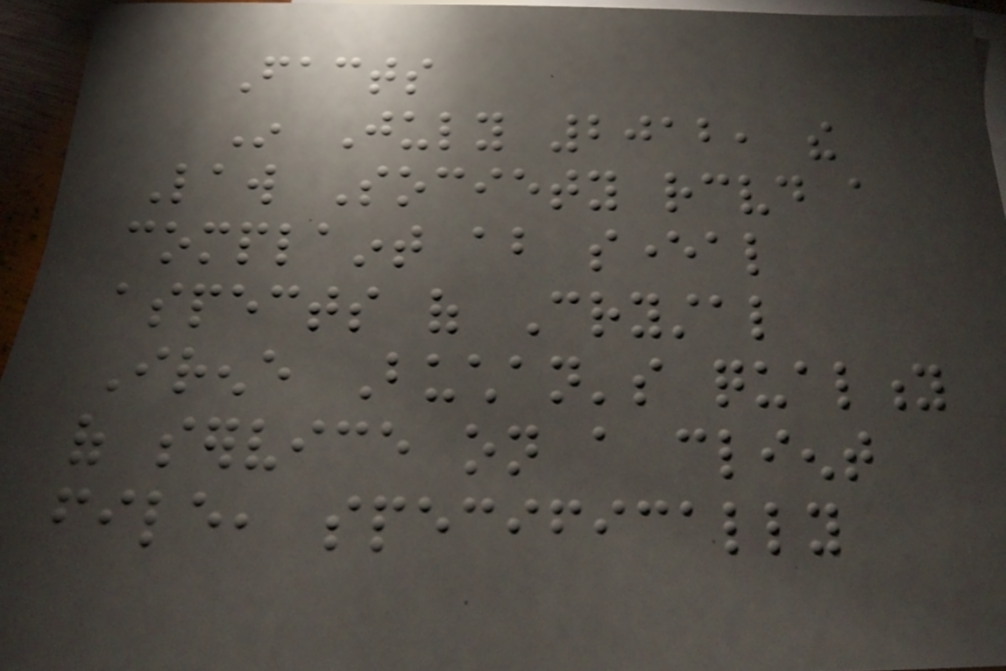Facts
In July 2012, the
Law Society received a
complaint about several
aspects of Crystal
Irene Buchan's quality
of service on a client
file, specifically
